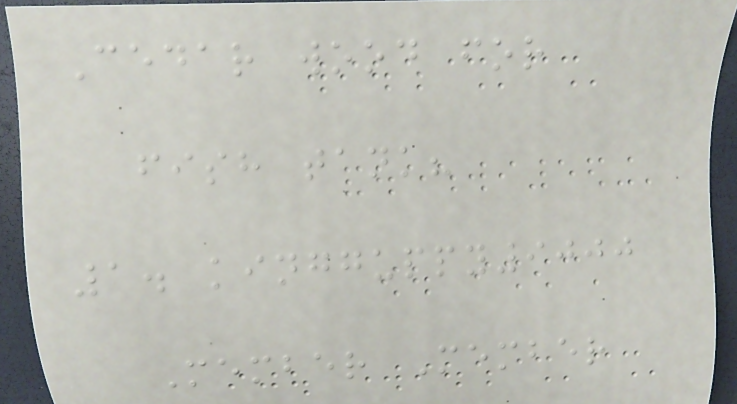Cedar wood for
fish tank?
1. kingguppy9000
Member Member
